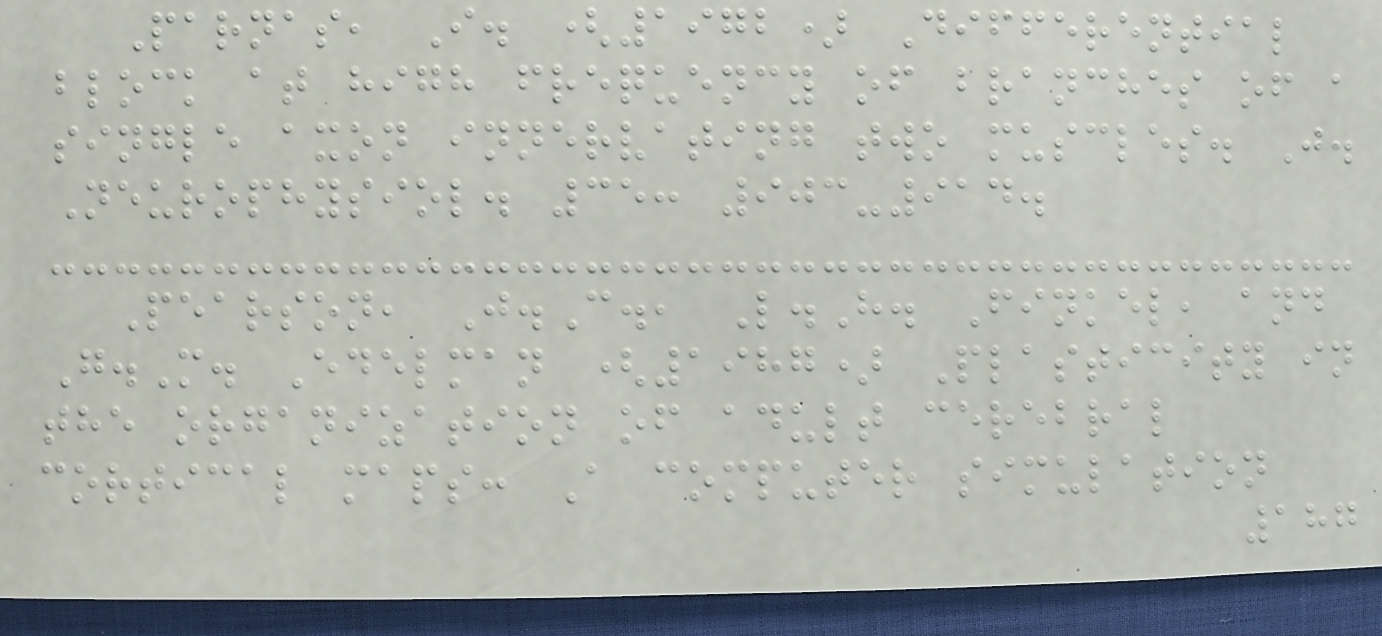Parnas, I. (1972) Differential
block at high frequency of branches of a
single axon innervating two muscles. J.
Neurophysiol. 35: 903-914.
Pearson, J.C., L.H. Finkel, and
G.M. Edelman (1987) Plasticity in
the organization of adult cerebral
cortical maps: A computer simulation
187
